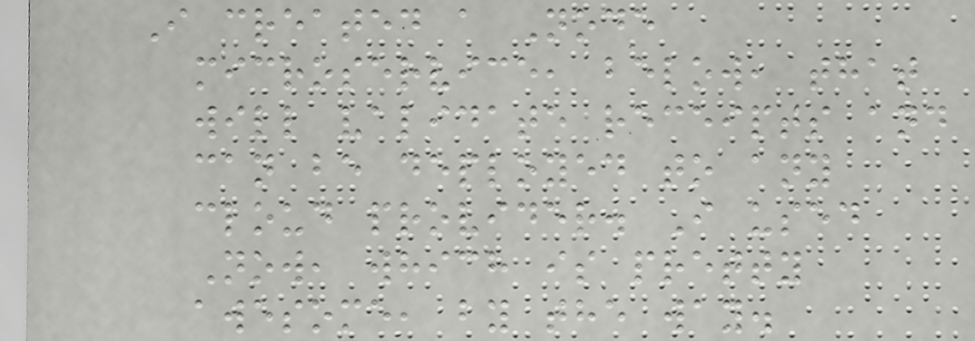I created a Node
microservice, below, that
will validate receipts and
can be deployed to any
cloud provider. I used
Now, which is pretty
awesome, by the way.
